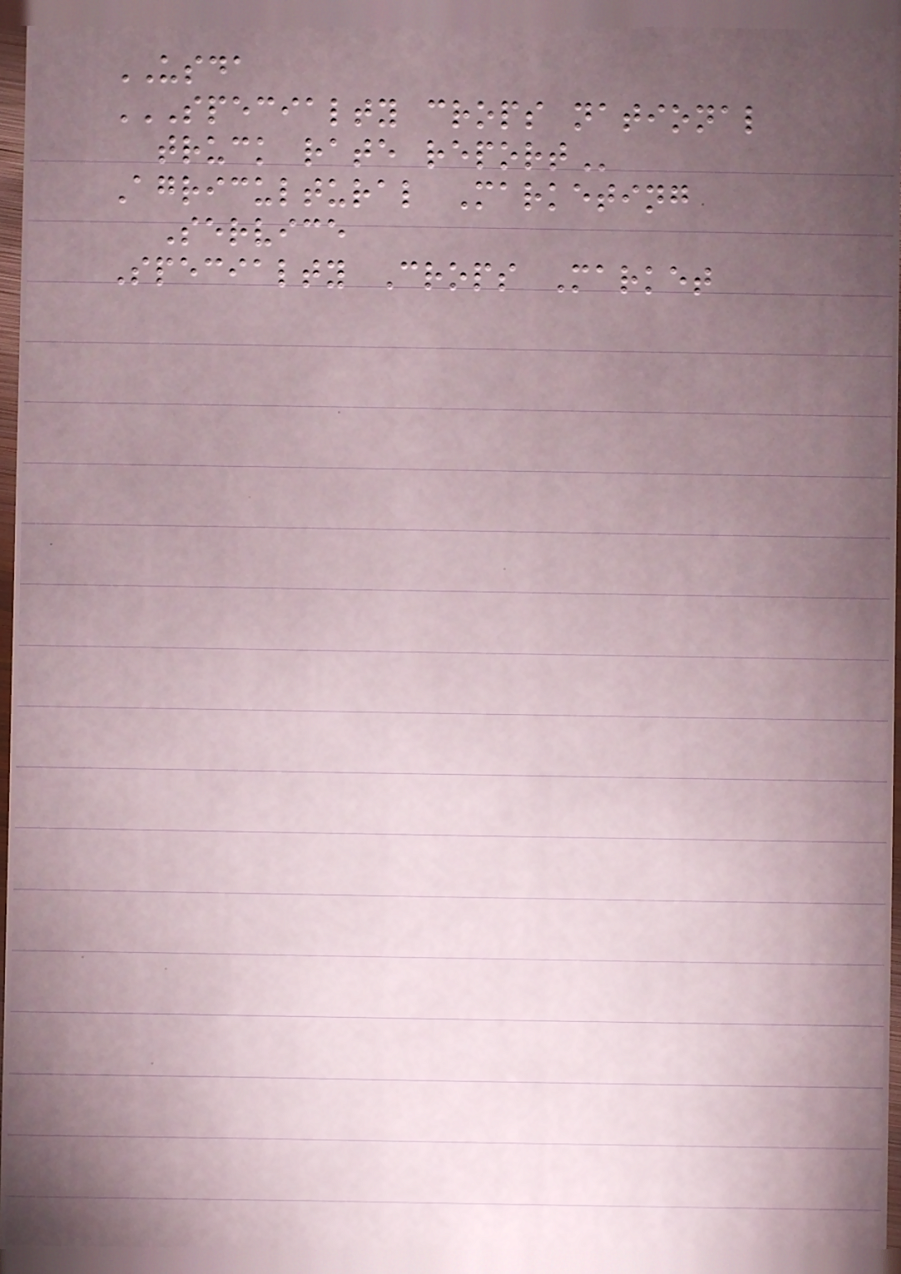USDA
SPECIALTY CROPS NATIONAL
TRUCK RATE REPORT
Agricultural Marketing
Service
Specialty Crops Market
